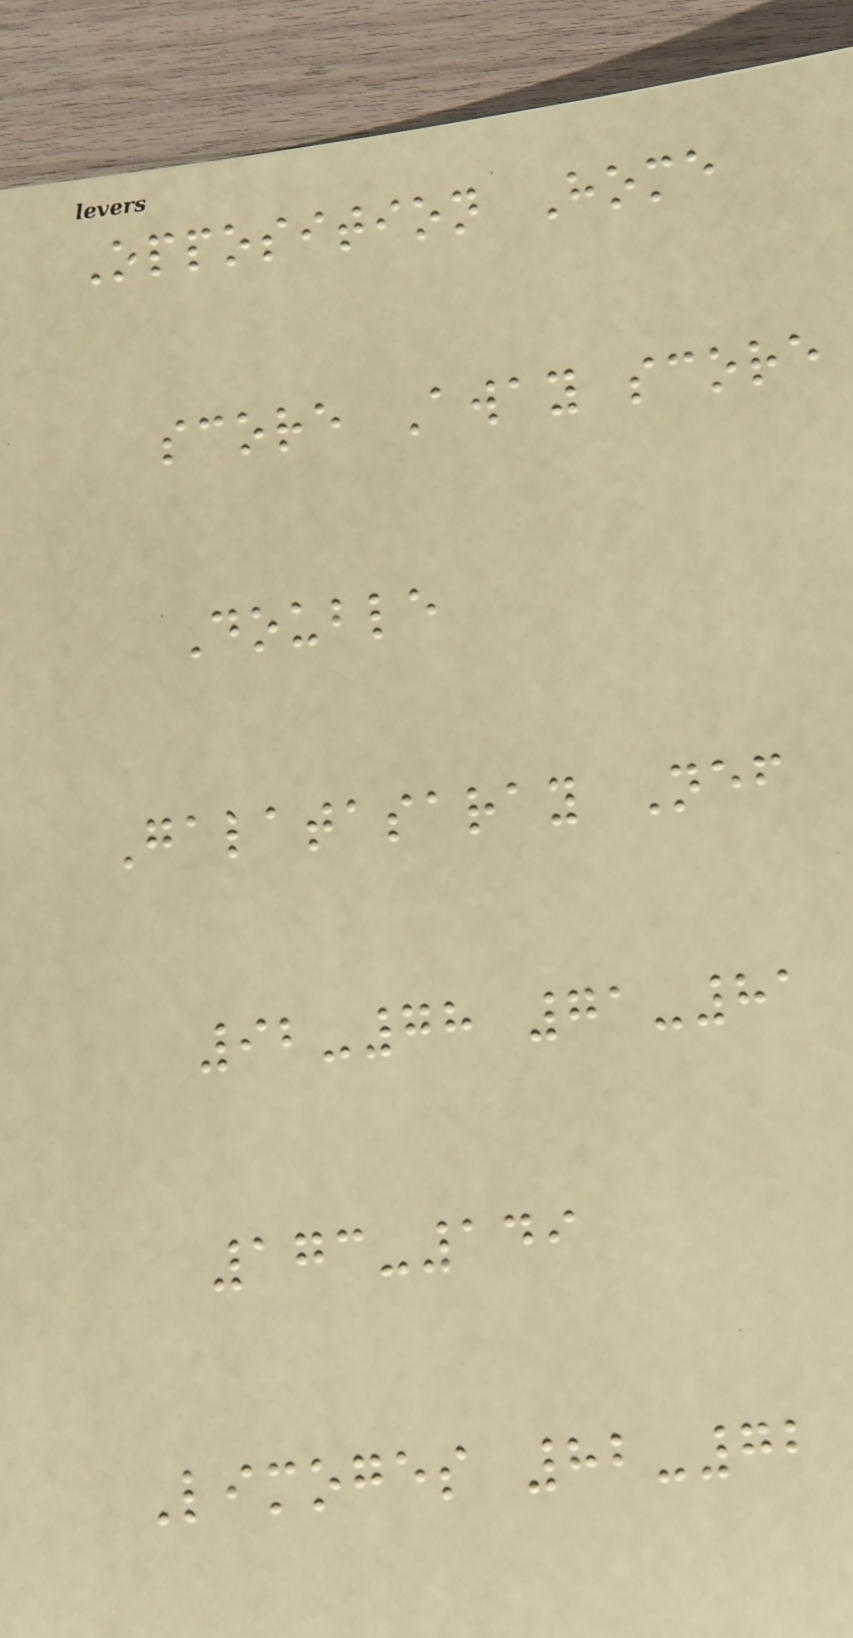Opposition Home
score Away score
Double
Galatasaray Nef
92-78 71-81
173-149
Limoges 82-72
